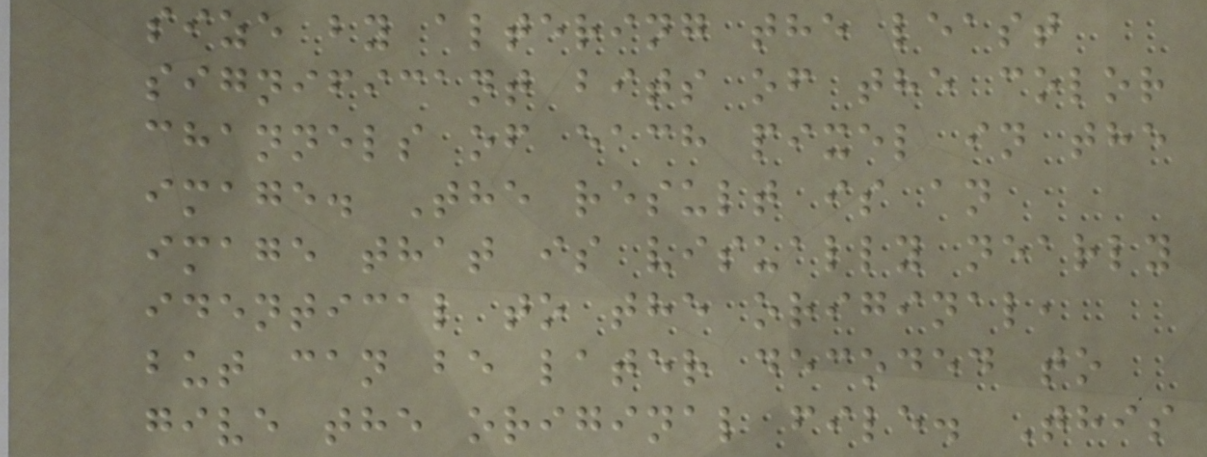size by altering the least
significant bits of the color
channels of each pixel in the
image. The result is an
image that is visually nearly
identical to the original,
but can be later decoded to
give the original file. This
